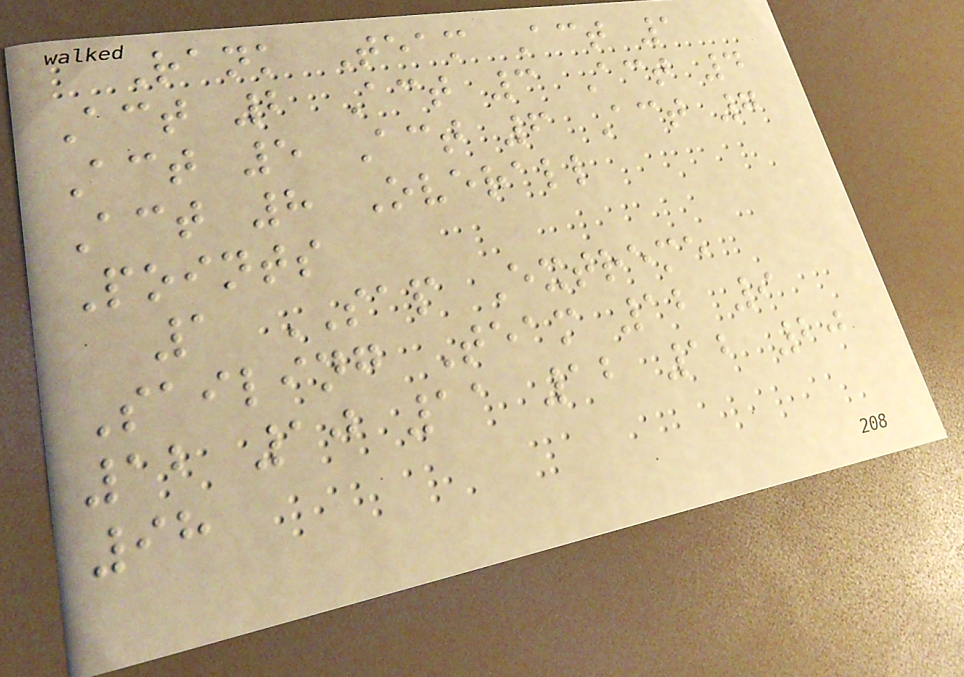Rank Team Act 1
Act 2 Act 3 Act 4
Act 5 Act 6 Act 7
Act 8 Overall
Points
1 SAP Extreme
Sailing Team 12 9
12 10 11 12 12 20
98
